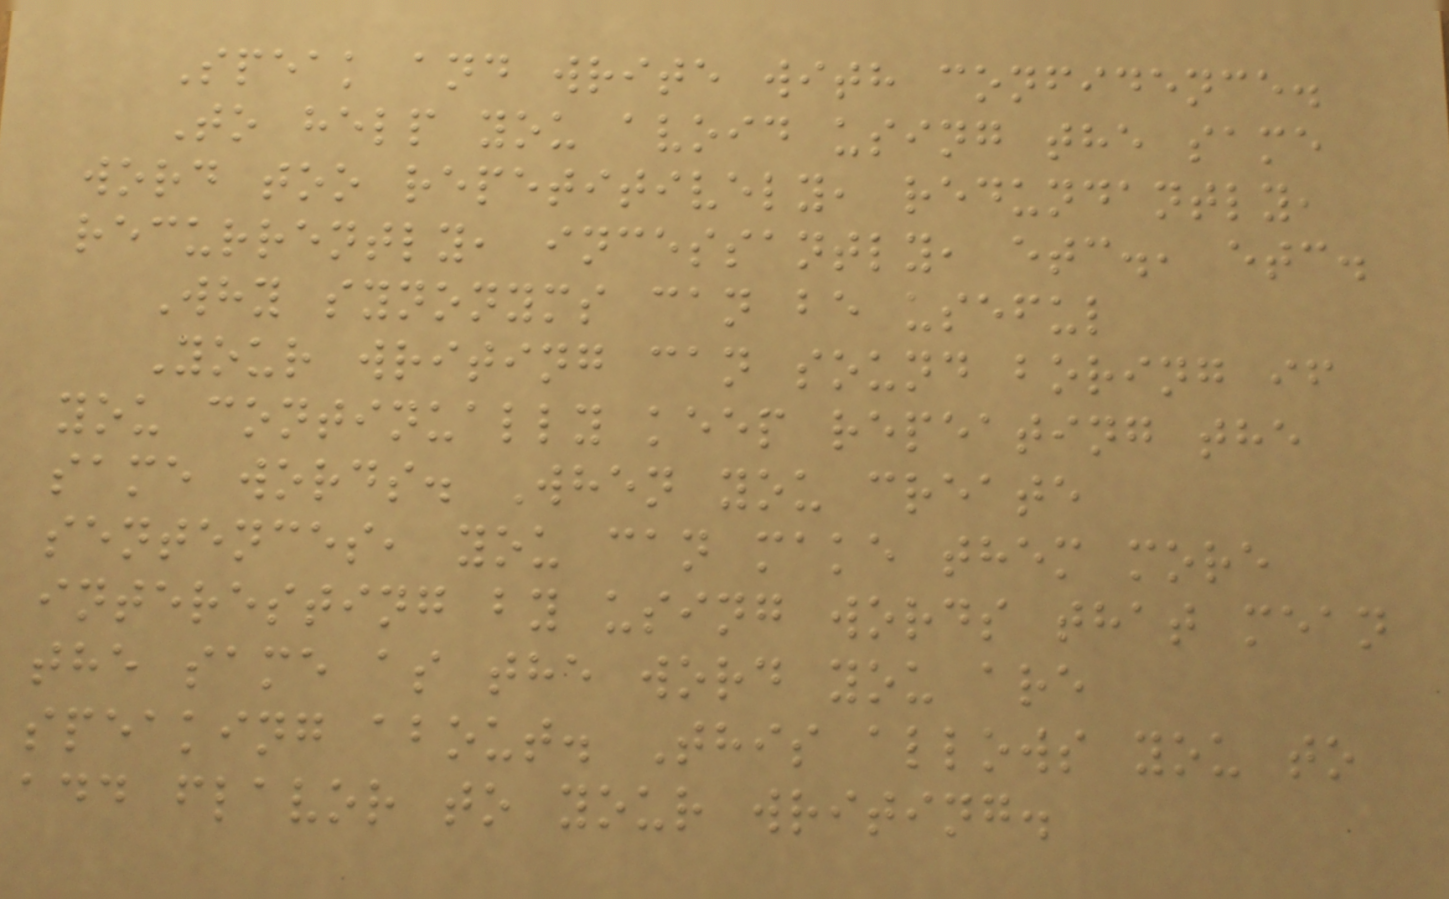Speak and write with confidence.
To help you avoid using the same
word too repetitively, redundantly,
recurrently, incessantly, etc., etc.
Why synonyms can be useful
Your writing can sound boring if
you continually keep repeating the
same words. When you create
sentences, you can make them more
interesting by using words that mean
the same as the word you are
speaking about. This allows you to
add flavor to your writing.
